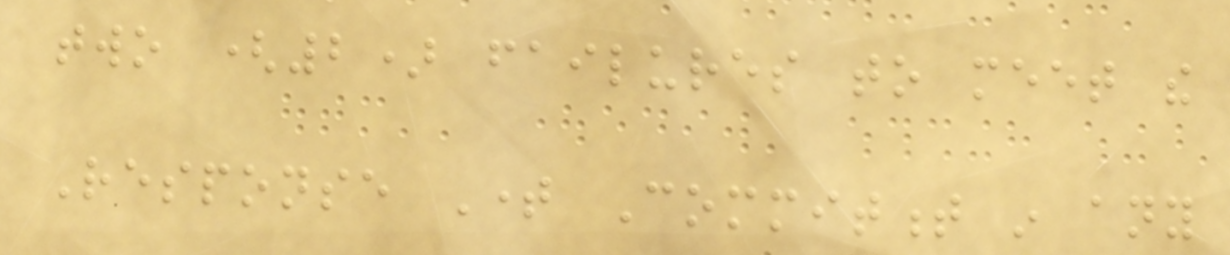two (2) failures to meet the
Response Time Commitment in any
